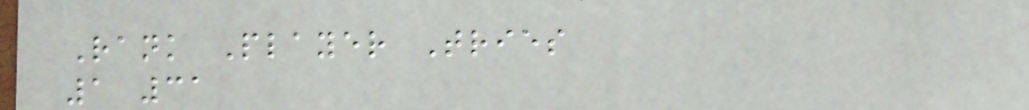Rank Player Tries
1 31
